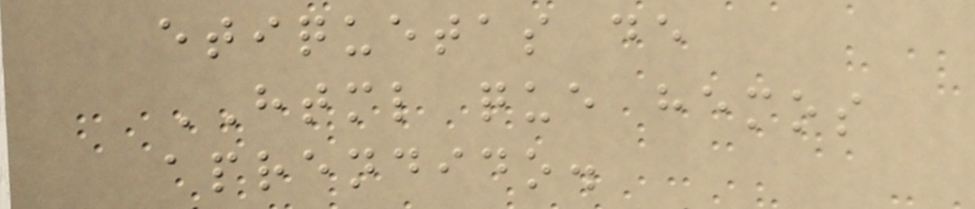etiquetas de
HTML que hemos
aprendido.
